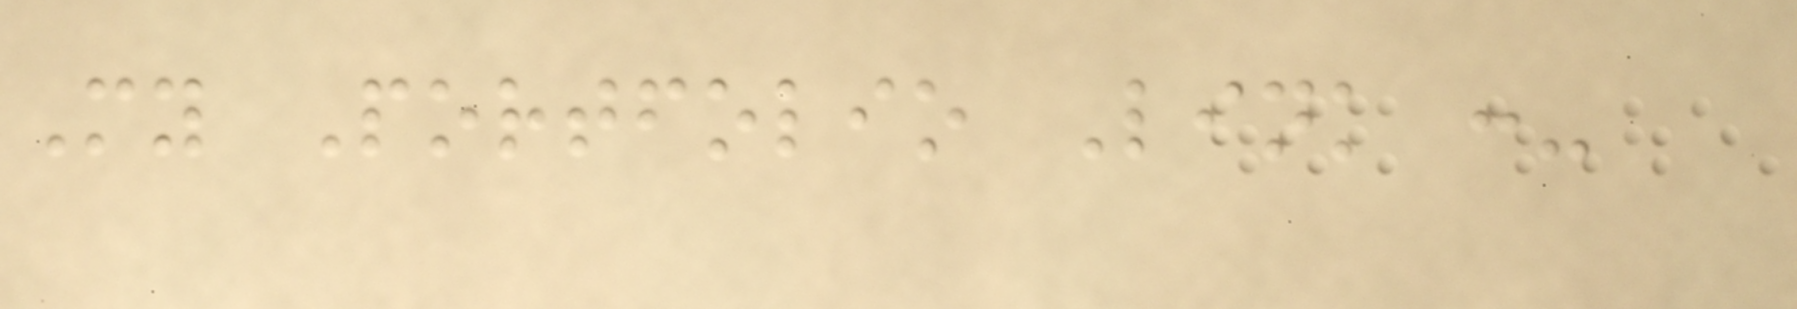My Portfolio Link :-
